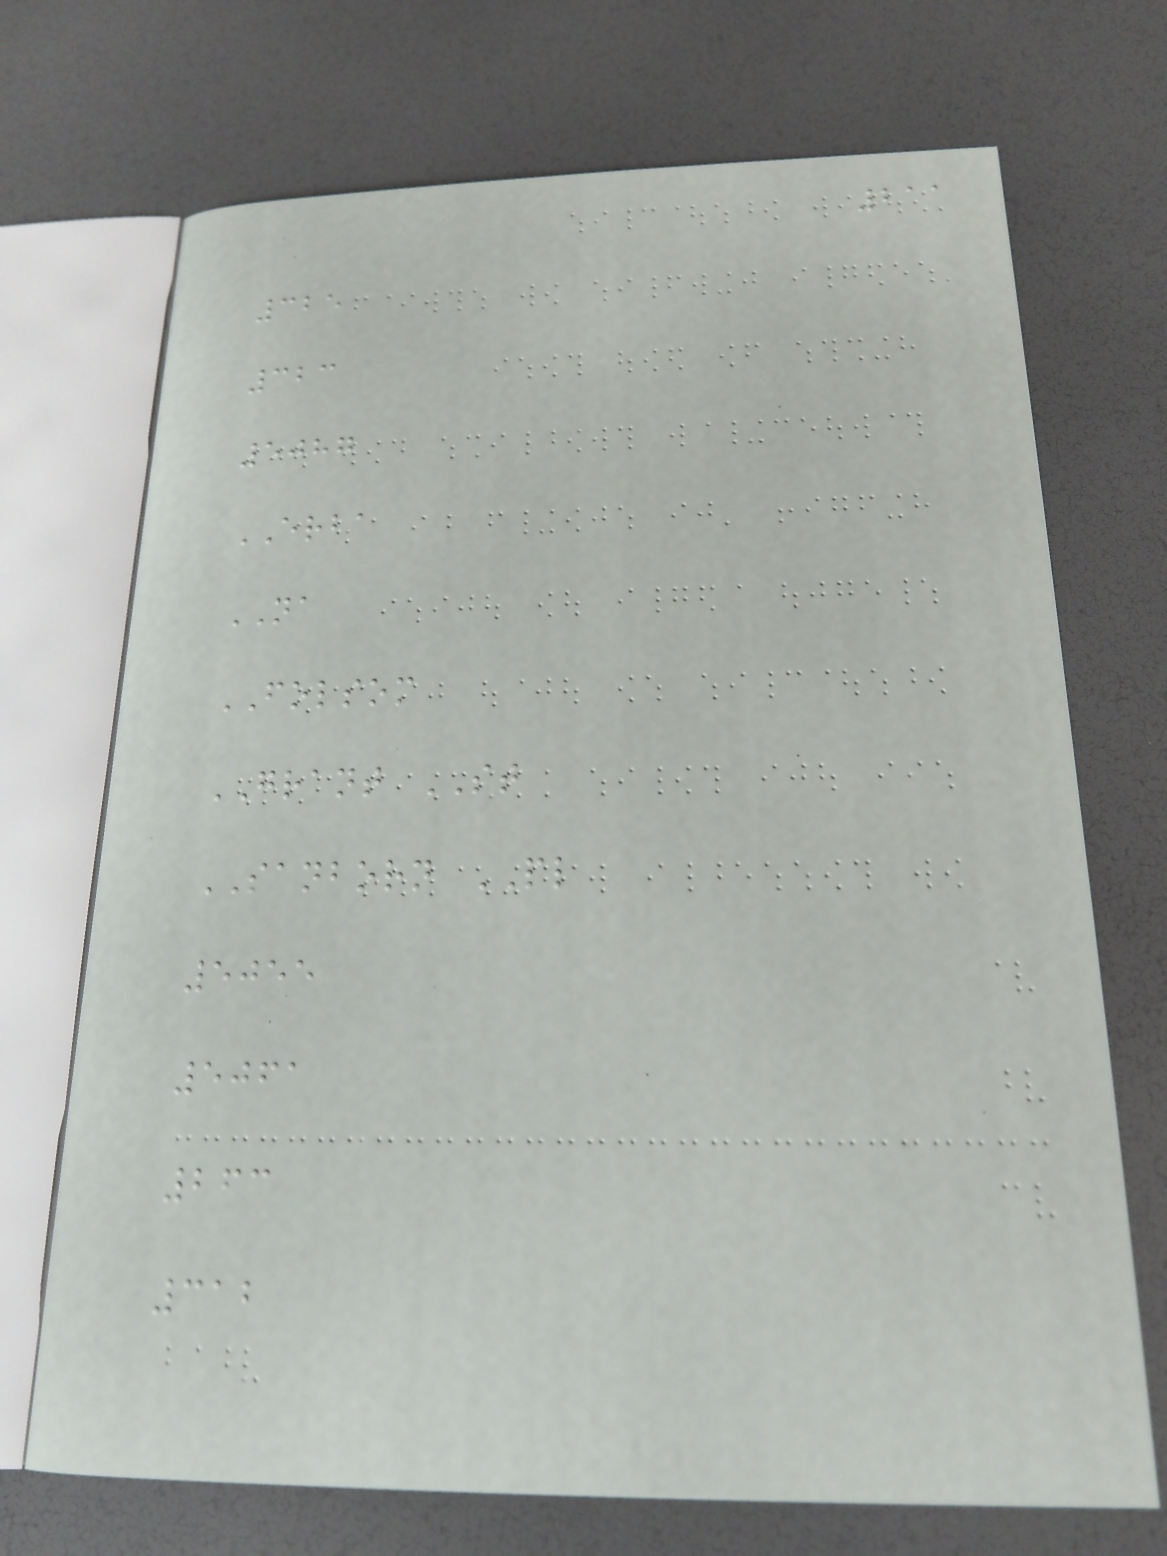211
325
323
5087
ERBA
NA
FOLSOM
GRANT ST
SANBORN PL
5055
5061
263
312
